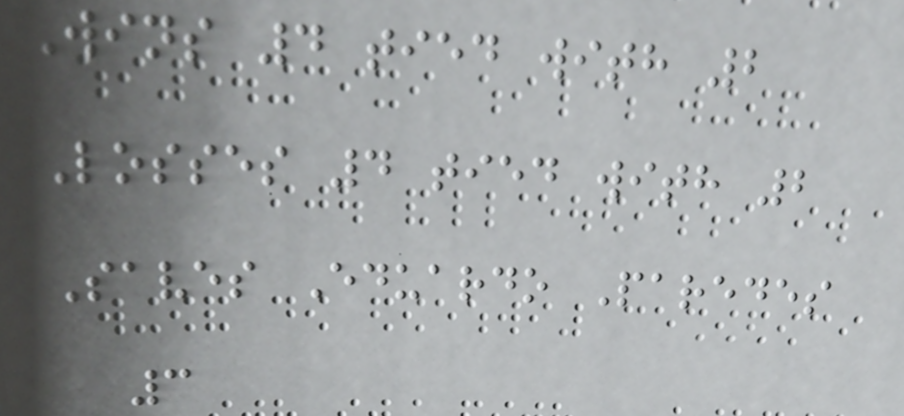Wins 4 tied with 2
Losses 4 tied with 2
Saves Eduardo Paredes
3
